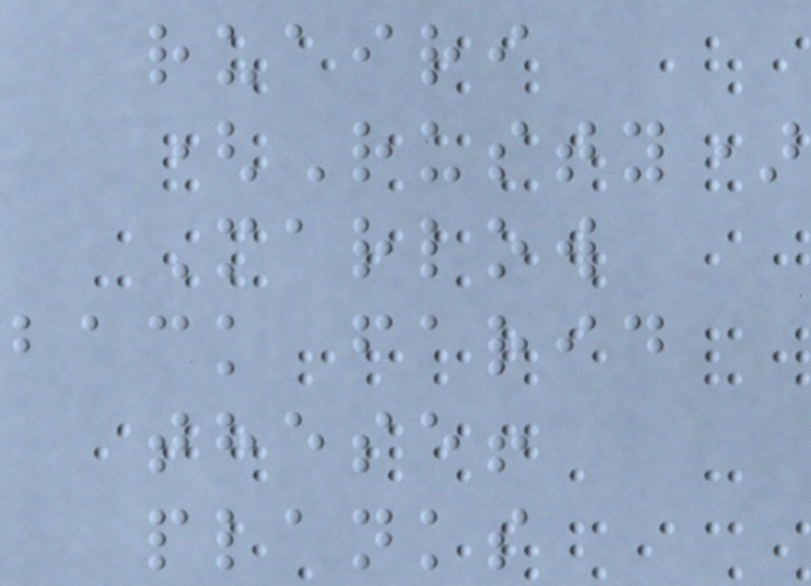ruairi
(Rusty)
Marlow
back farid
these!
planks
